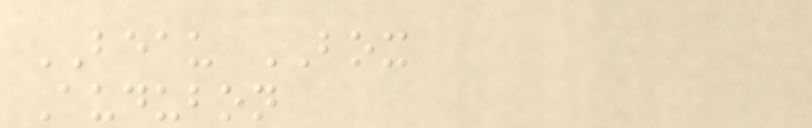BEAU BOX
Audubon
